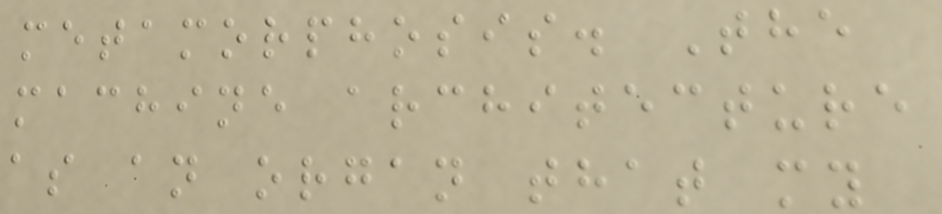metamorphosis. The
machine architecture
as an organ that my
